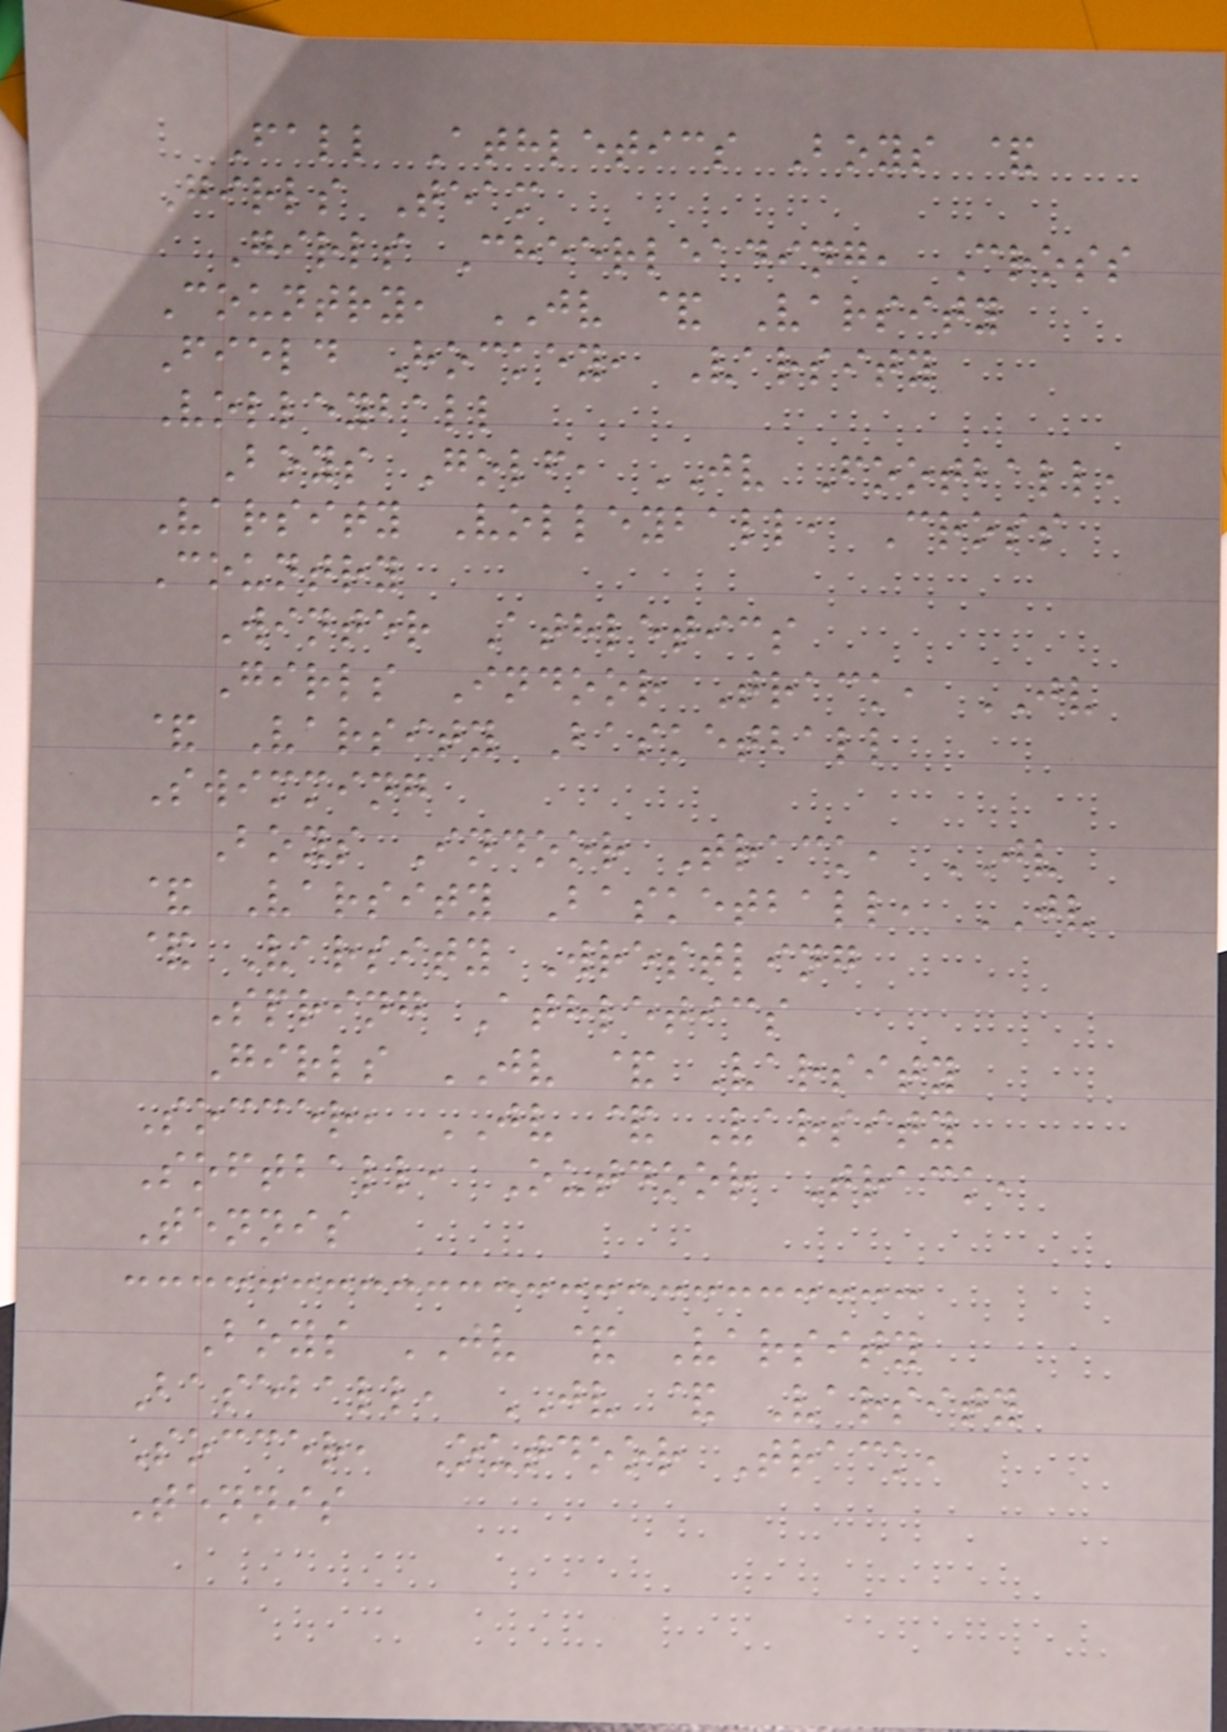Fall Athletics Boys &
Girls Team
Girls Cheerleading, Cross
Country, JV & Varsity
Field Hockey, Varsity
Volleyball
Boys Golf, JV Football,
Varsity Volleyball, Cross
Country
Winter Athletics
Girls Indoor Track, JV
& Varsity Basketball
Swimming
Boys Indoor Track, JV
& Varsity Basketball, JV
& Varsity Wrestling
Spring Athletics
Girls JV & Varsity
Soccer, JV & Varsity
Softball, Outdoor Track,
Tennis
Boys JV & Varsity
Baseball, JV & Varsity
Soccer, Outdoor Track,
Tennis
